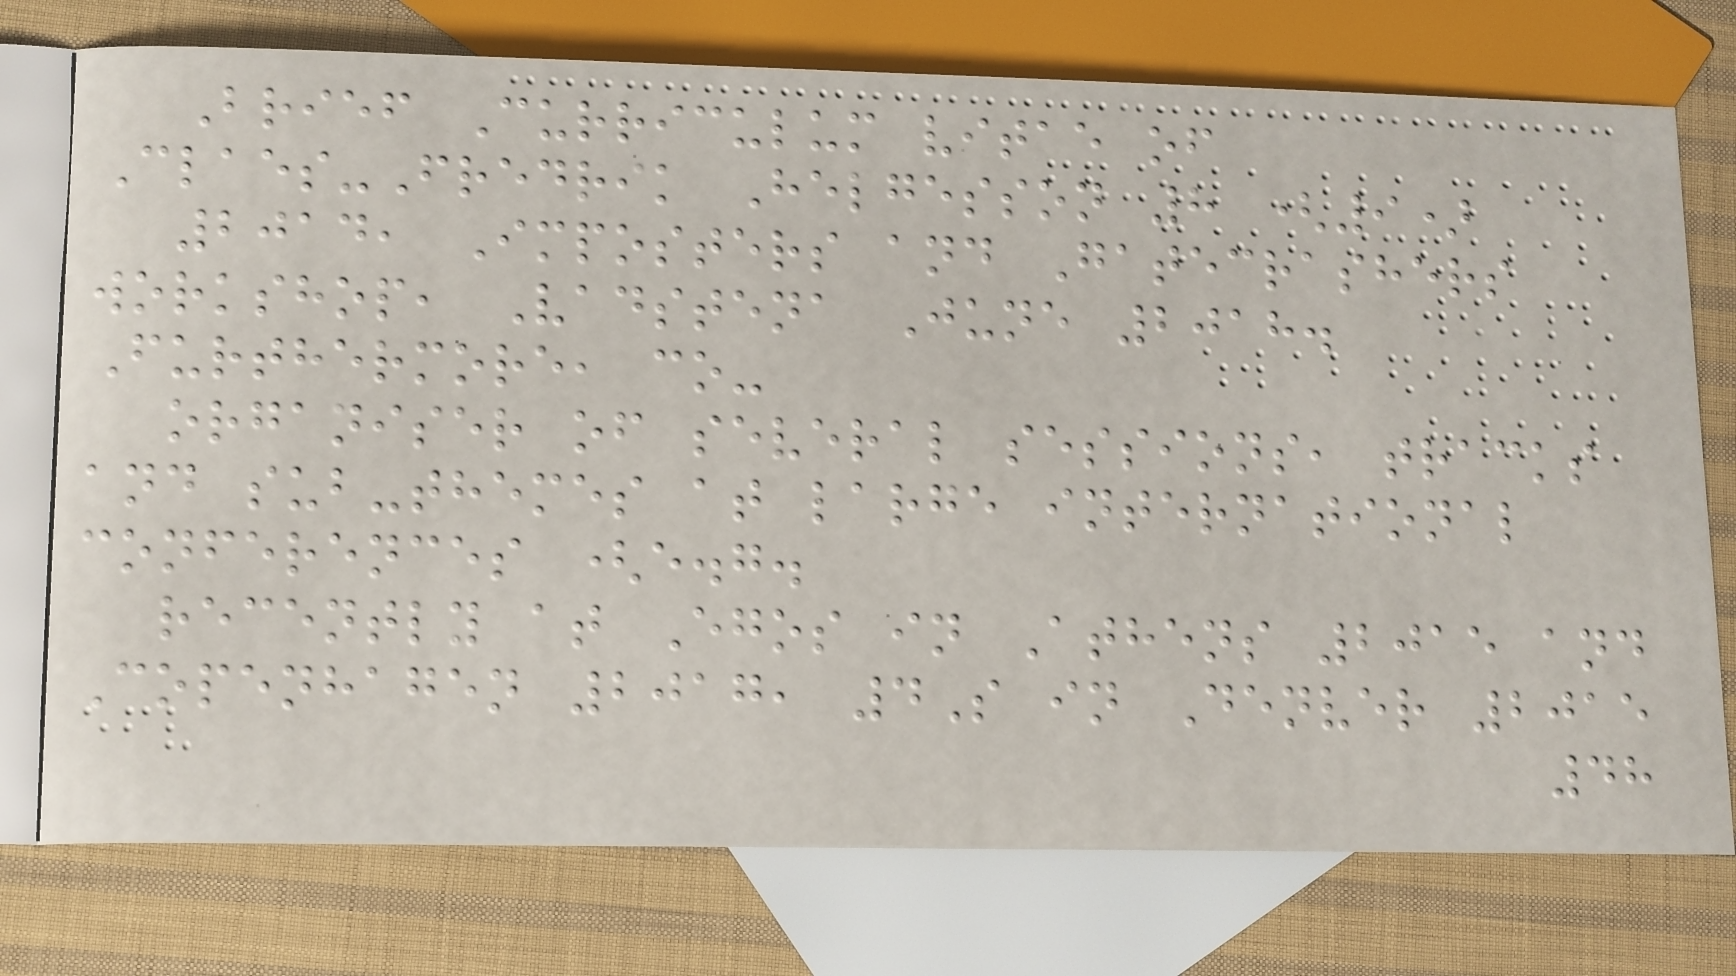Brief Curriculum vitae of
Claes-Fredrik Helgesson 8 (9)
2014, Imposters and Gatecrashers
workshop, Vadstena June 2018.
Furthermore, co-
organiser of several sessions, tracks
and sub-themes at large international
conferences (e.g.
recently at Egos in Athens 2015 and
Copenhagen 2017, 4S in Denver 2015
48
